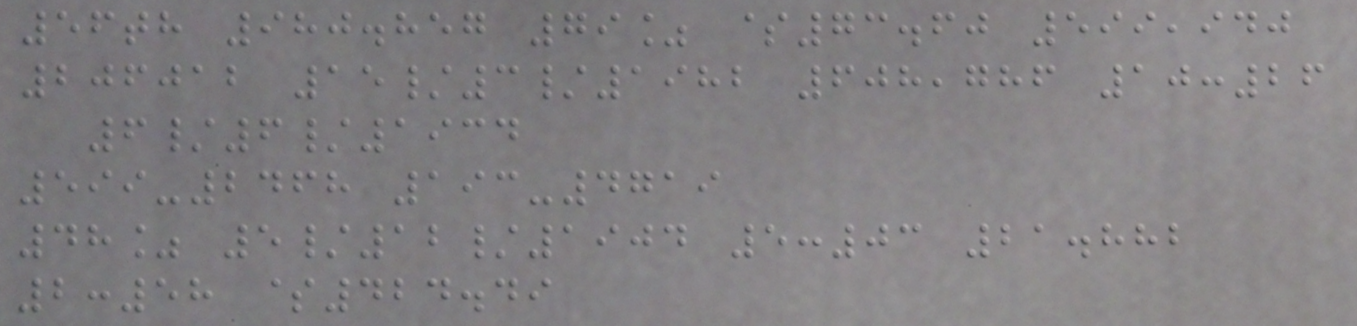56th 980.857 79% $73.60 599,940
206012 15/3/1982 608,786 10:26
6/6/1934
599-2468 193-4719
48% 5/12/1904 5:03 21.882
2:58 $424.49
